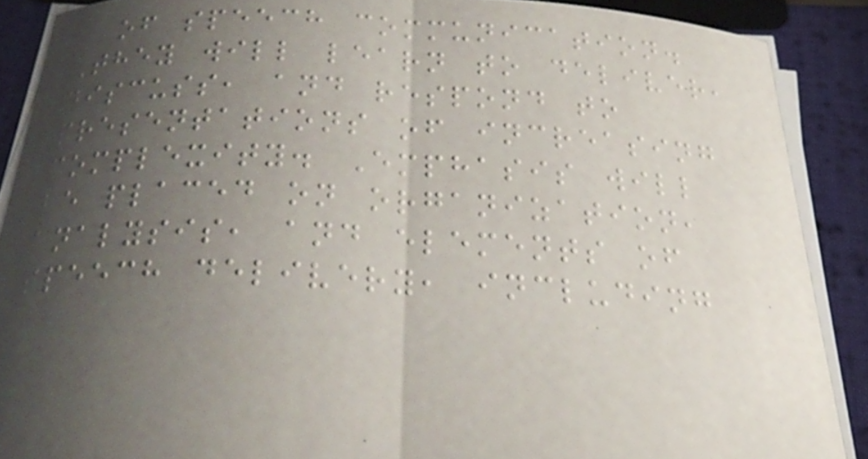of speech communication.
They will learn to deliver,
discuss, and respond to
presentations of increasing
complexity. Emphasis will
be placed on organization,
analysis, and elements of
speech delivery, including
